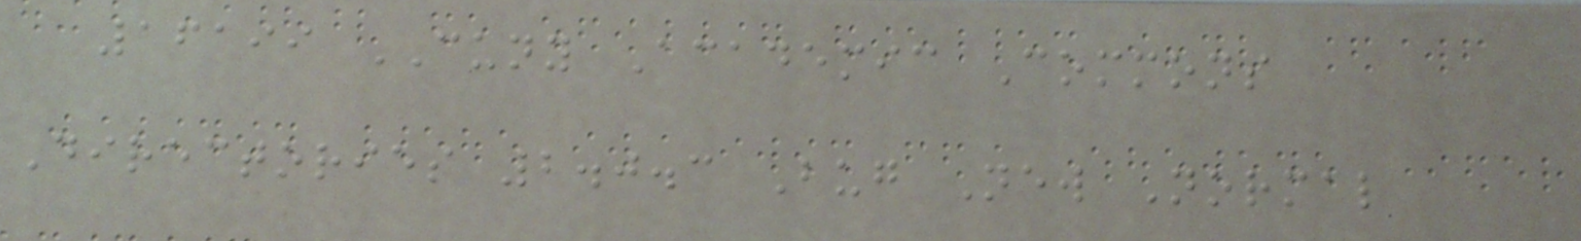16199 CUNY Academic Commons
Directories 2.0.3 Bug New Normal
